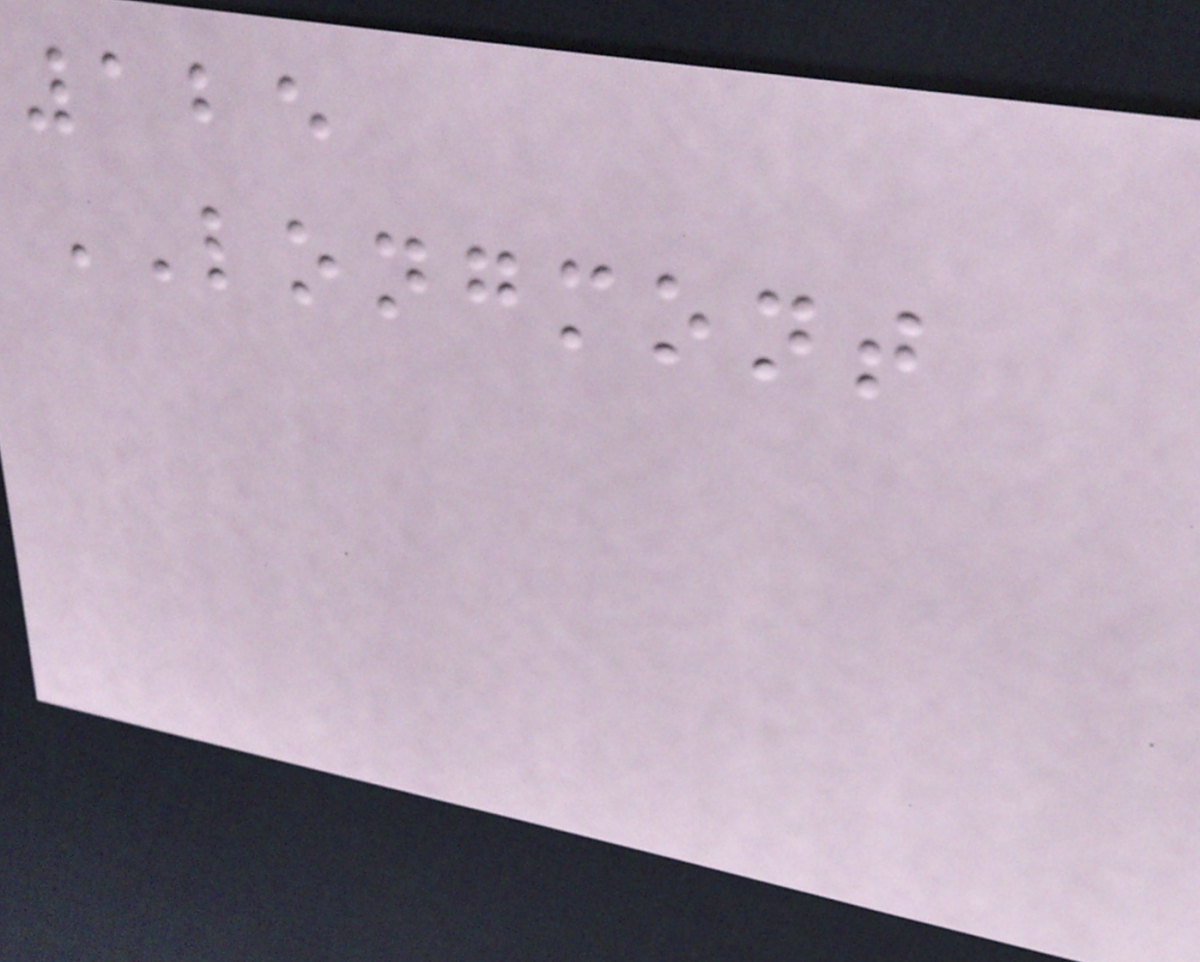125
LONGMONT
